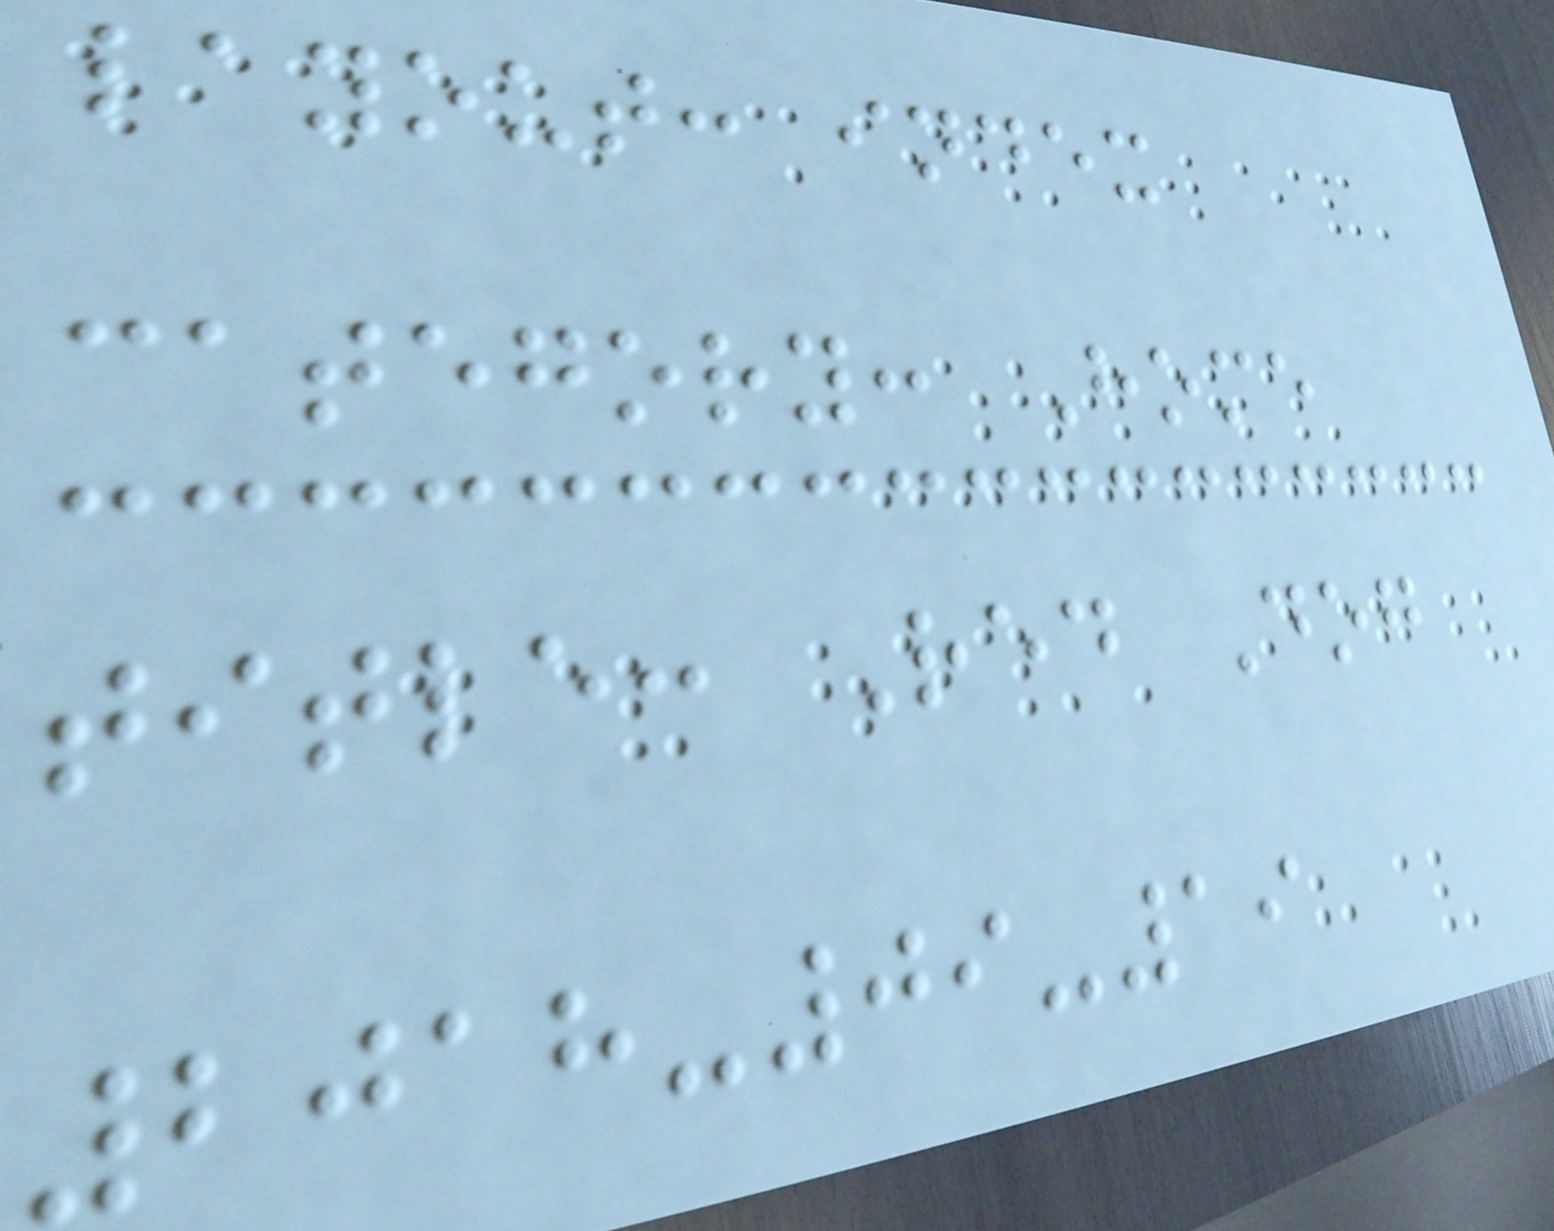layout: index
category: Home
title: Red Dog
2018-09-19
